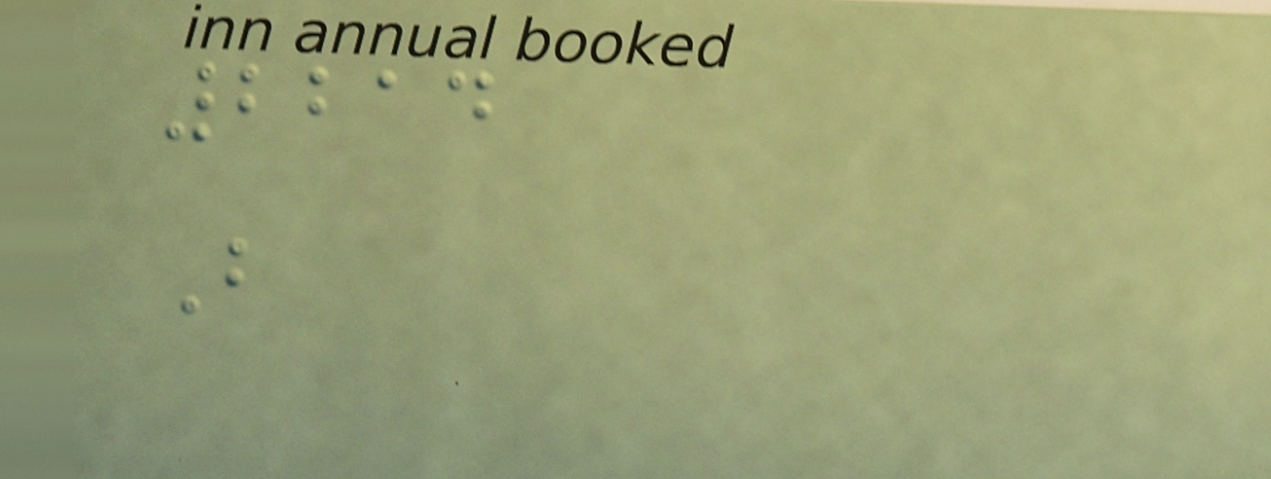2214
B
